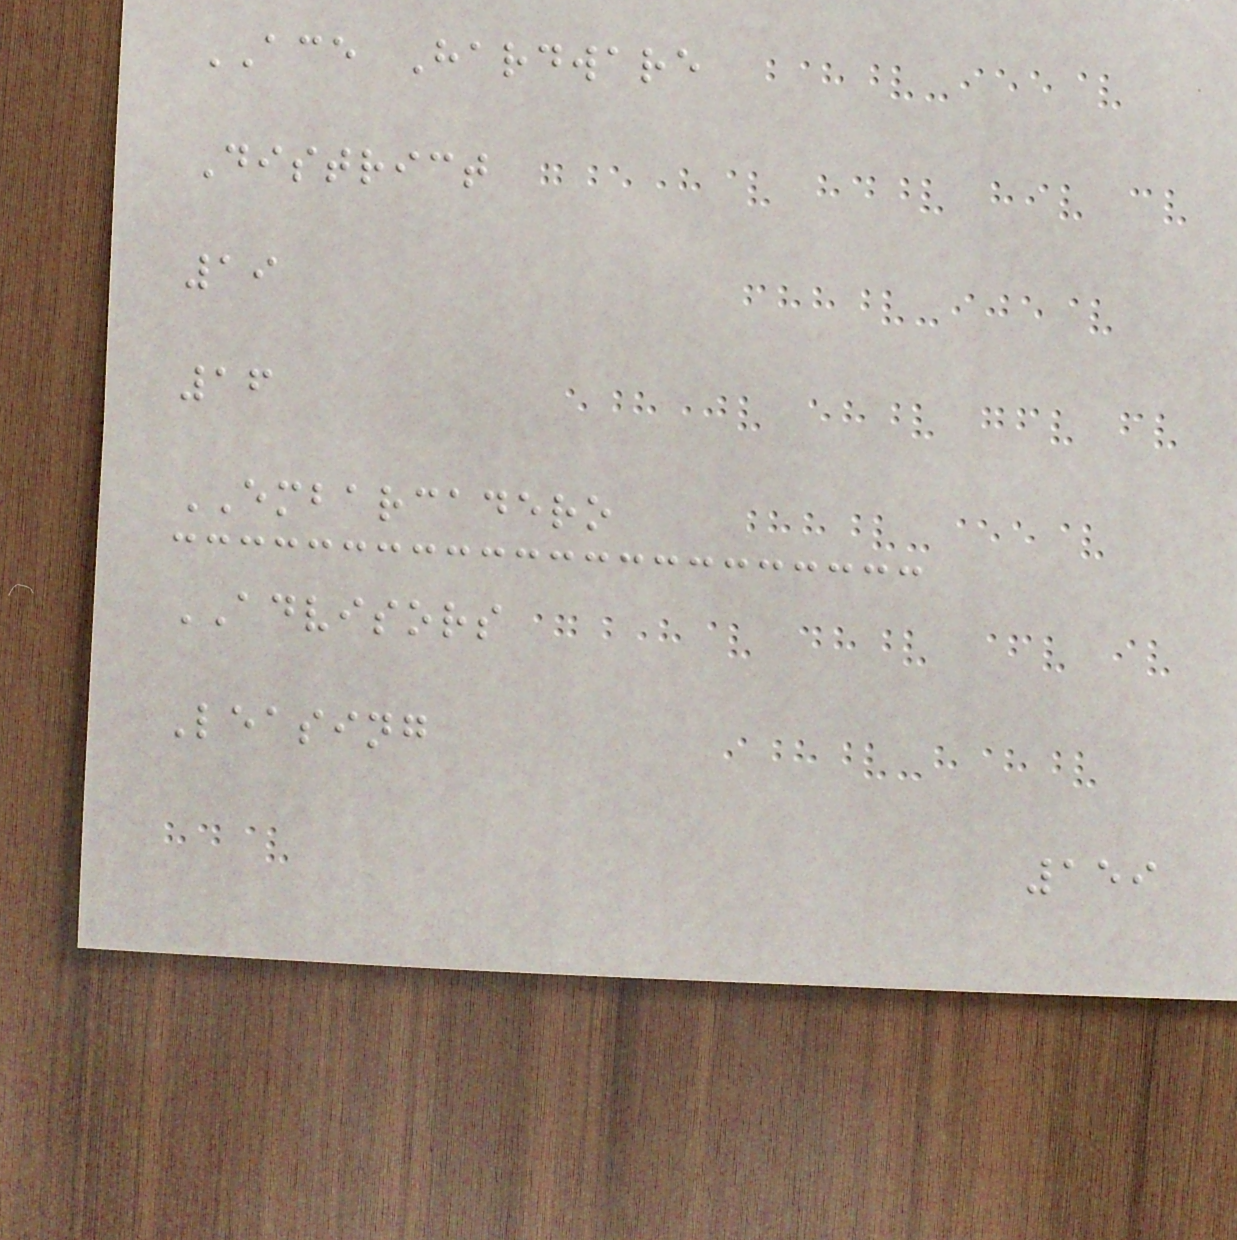ACE Hardware
District
19
16
EMBARCADERO
ADVISORS
Leasing
159
